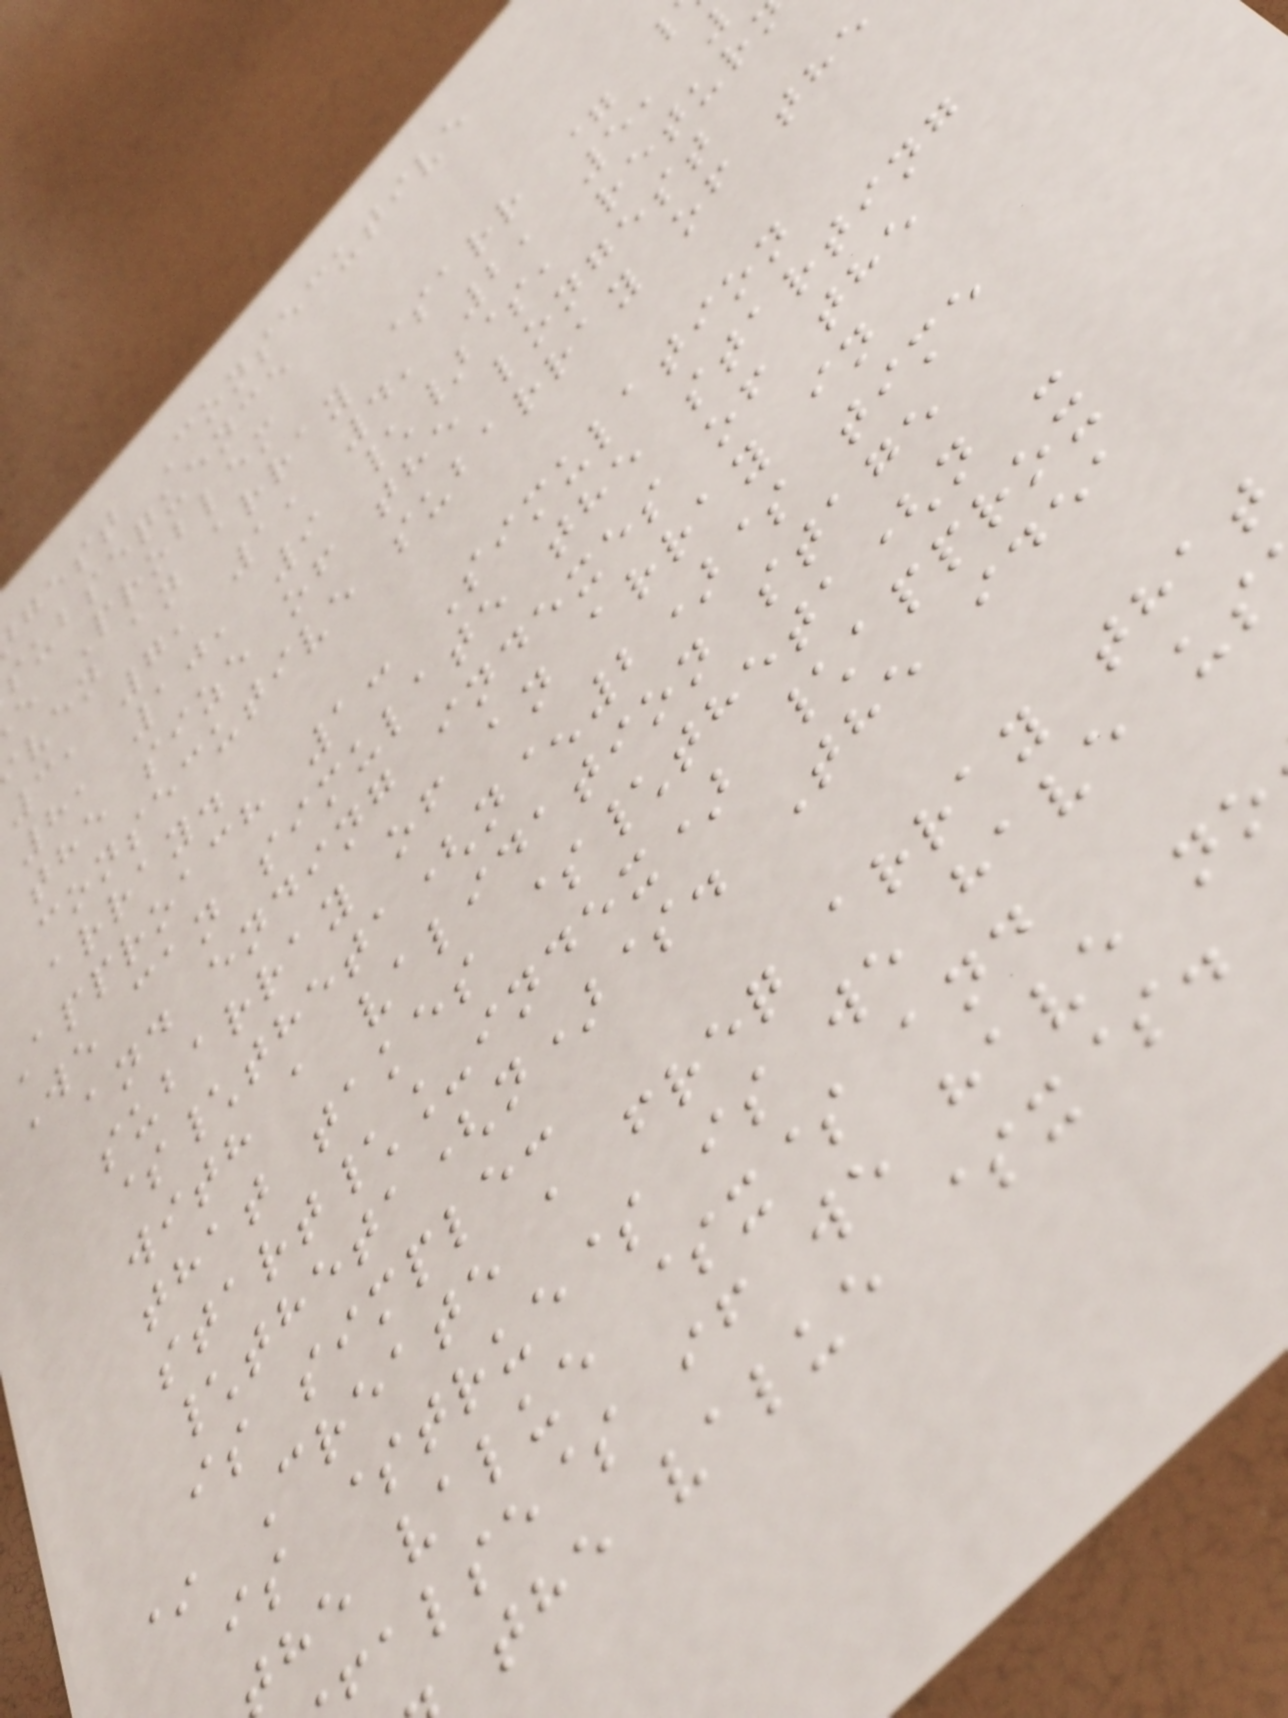gest Consecutive
subsequence
e Problem
ven an array $arr =
3, 7, 1, 4, 2, 5,
8, 10, 9 \}$, retur
the size of the longest
consecutive subarray of the
array.
Approach 1: Simulation
We can simulate the starting
and ending indexes of the
subarray of an array in
$\theta(n^2)$ time
with a validation stage
that takes $\theta(n -
start\_index) \approx
\theta(n)$. The idea
is simple:
* Create a freq array that
is $true$ is we have us
he value $x$ and
false$ if we have no
the value $x$.
